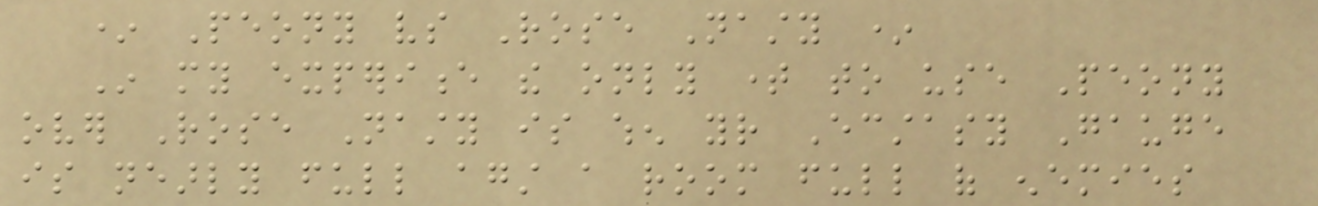* Peony vs Rose Nasty *
In my experience the only time to use Peony
over Rose Nasty is when your Ecstasy Gauge
is nearly full against a room full of enemies
